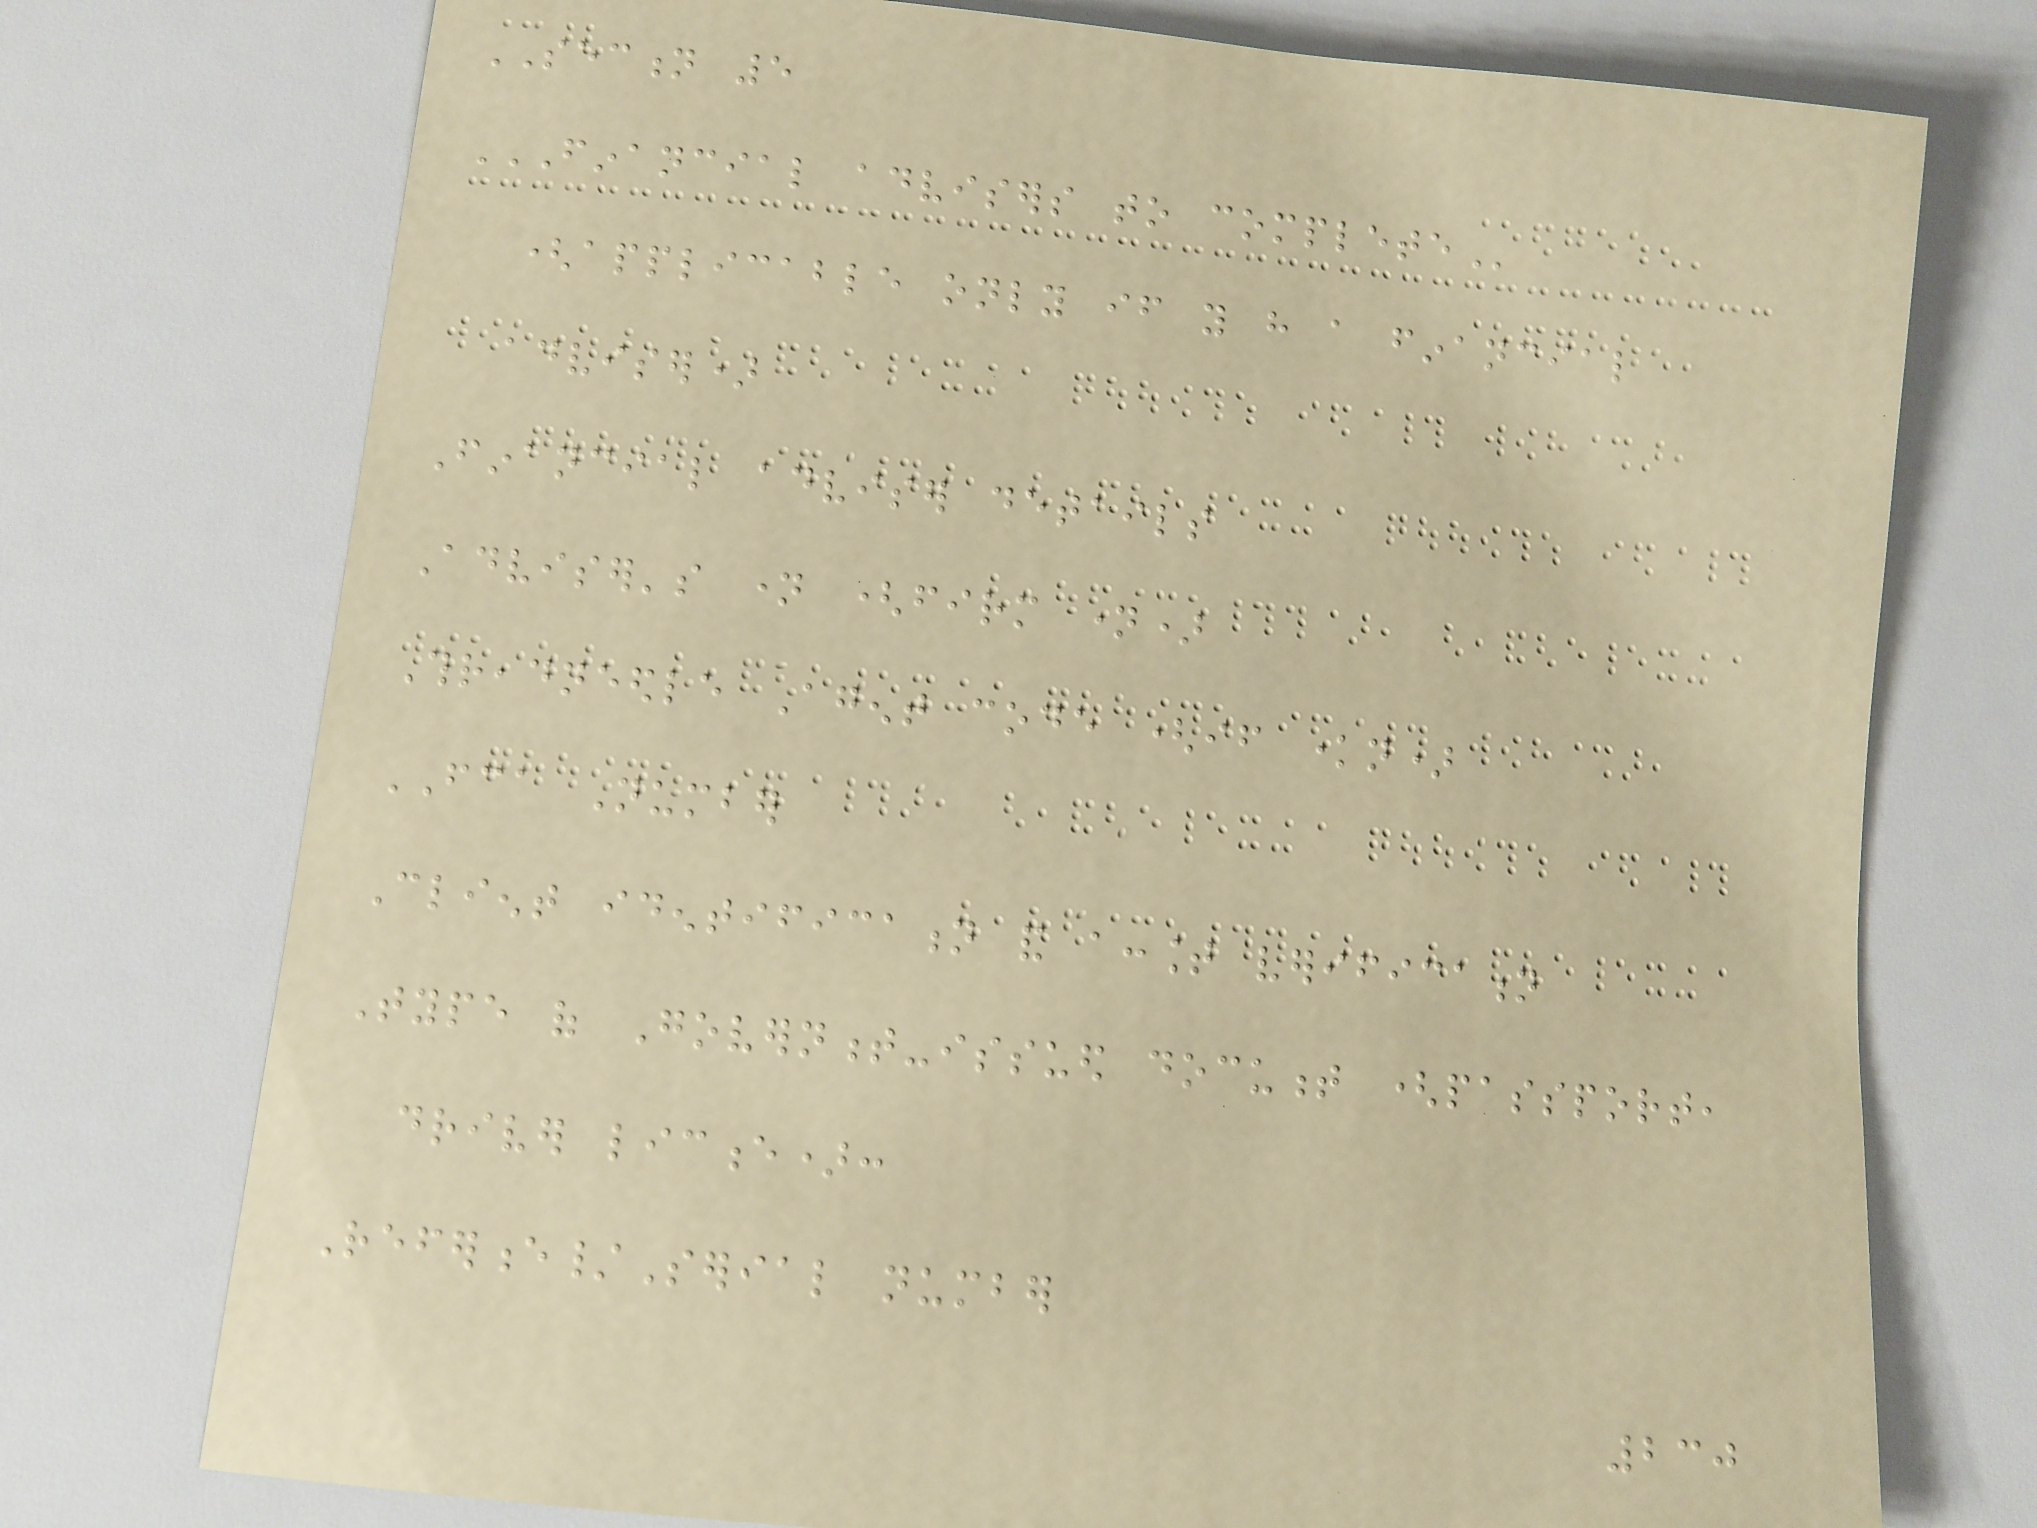SECTION 5
FINANCIAL ADVISERS TO COMPLETE
(applicable only if you have a financial
adviser)
Financial adviser details
Adviser's name (firm name)
Threadneedle Agent code (if known)
FCA Number
Client identification and account verification
Type of Government-issued document (passport,
driver licence):
Reference/Serial number
230
